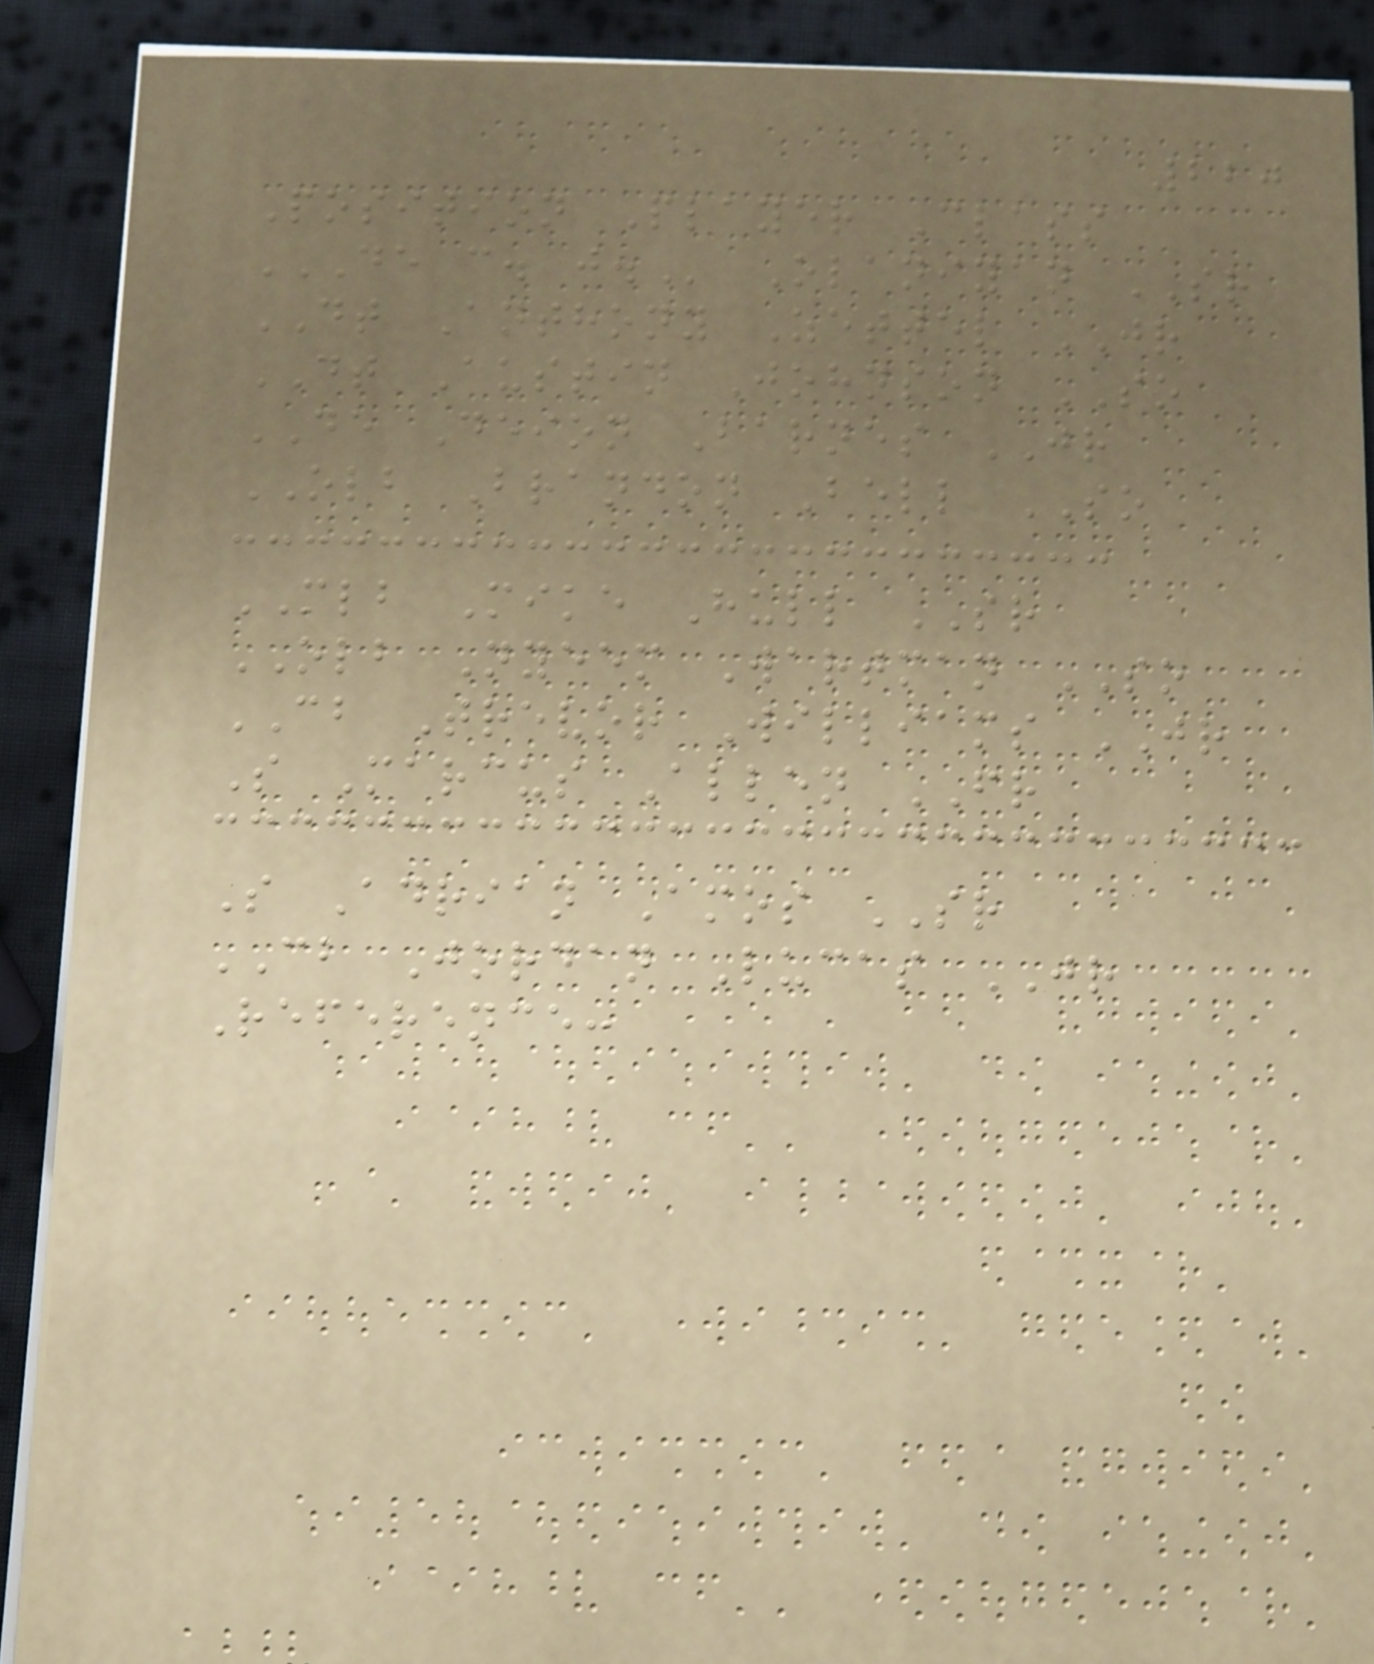220
Position Player Class
DE C. J. Olaniyan SR
DT Anthony Zettel JR
DT Austin Johnson SO
DE Deion Barnes JR
OLB Brandon Bell SO
MLB Mike Hull SR
OLB Nyeem Wartman SO
CB Trevor Williams JR
S Marcus Allen FR
S Adrian Amos SR
CB Jordan Lucas JR
Reference:
